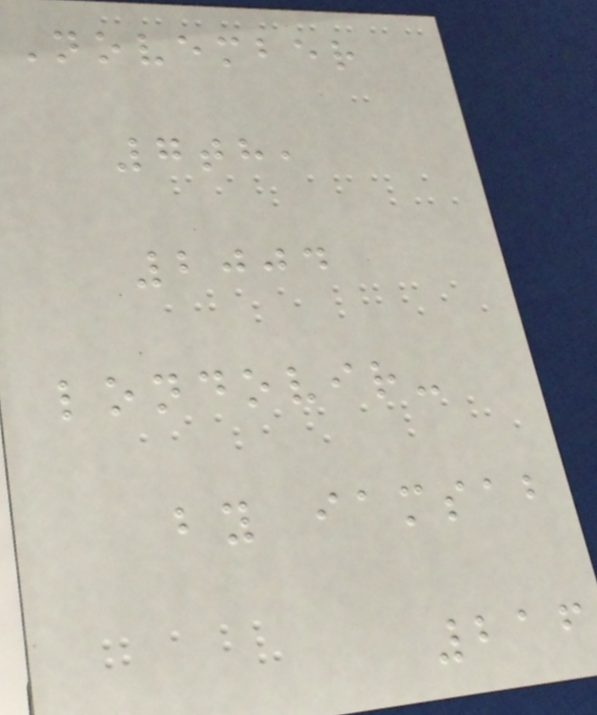November
7th,
2004
londovir-
by iamsab
216
